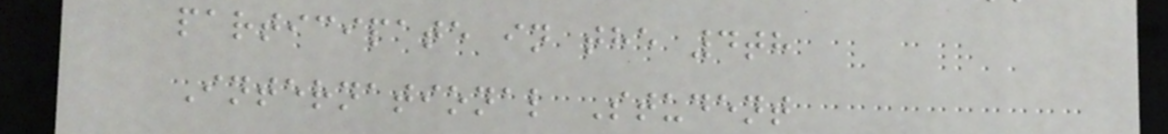participate in the 4th
International Student
